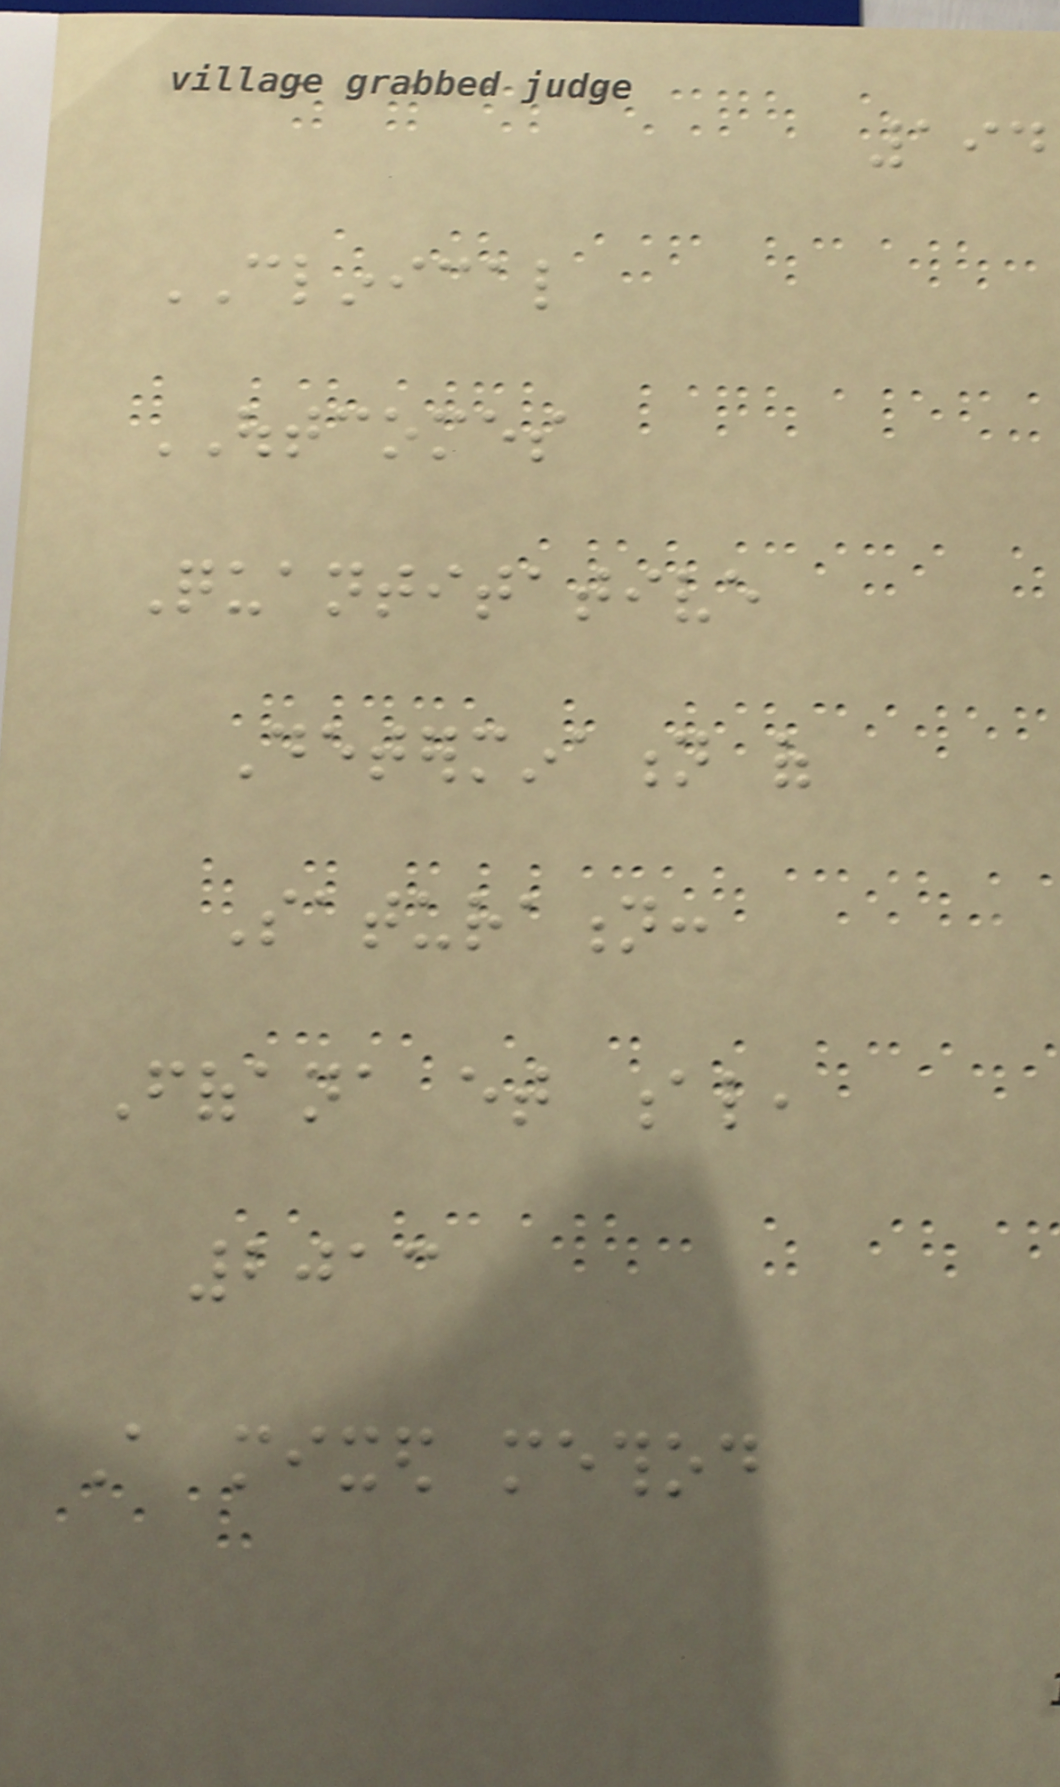194
CLINICAL
OUTCOMES
Quantitative
Determination of
Saturation:
Fofana et al,
2013
A mixed method
